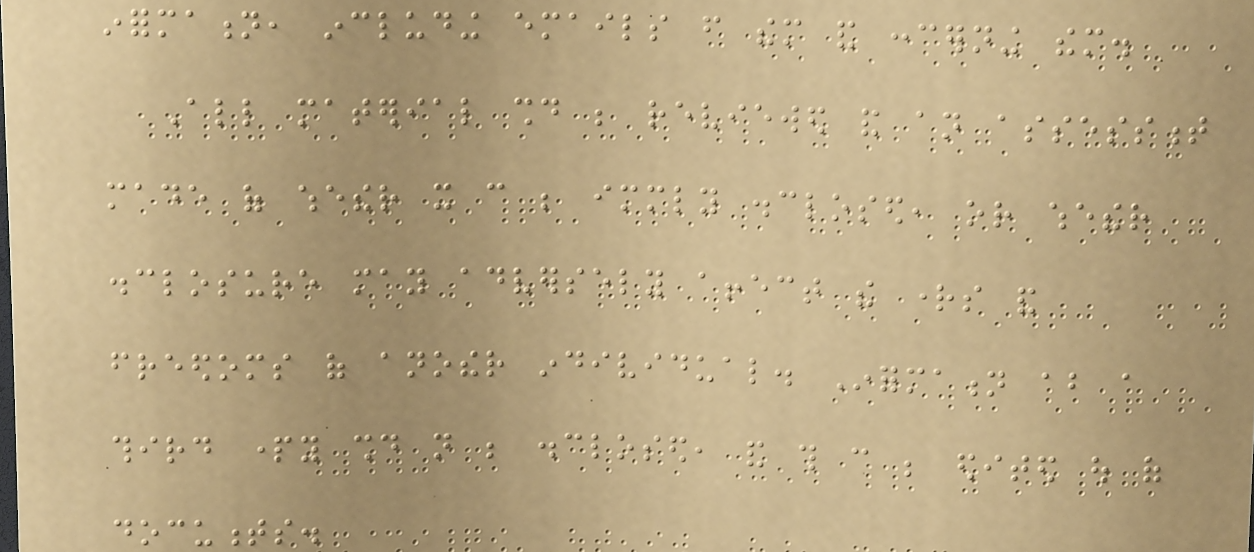information, including emails from them and concerning them.
All material should be reviewed and an assessment
made of whether it can be immediately disclosed, or whether
disclosure may adversely affect the rights and
freedoms of another individual. Information about a
third party should not be disclosed, and this can be edited out of
documents.
